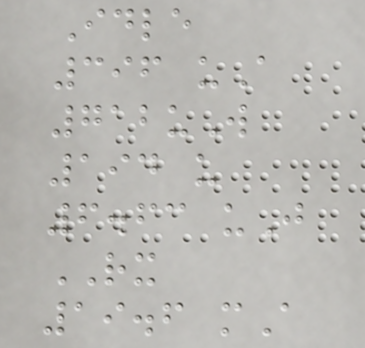Idle
396 uA
712uW
194 us
6.63 uJ
RX
19.6 mA
